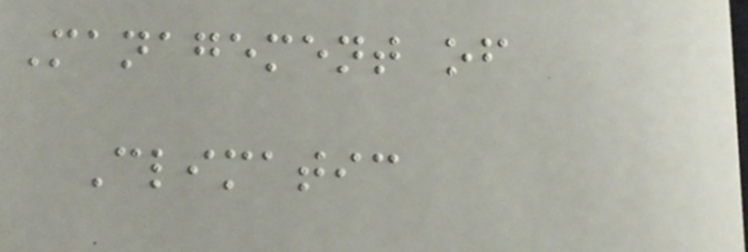Management of
Climatic
